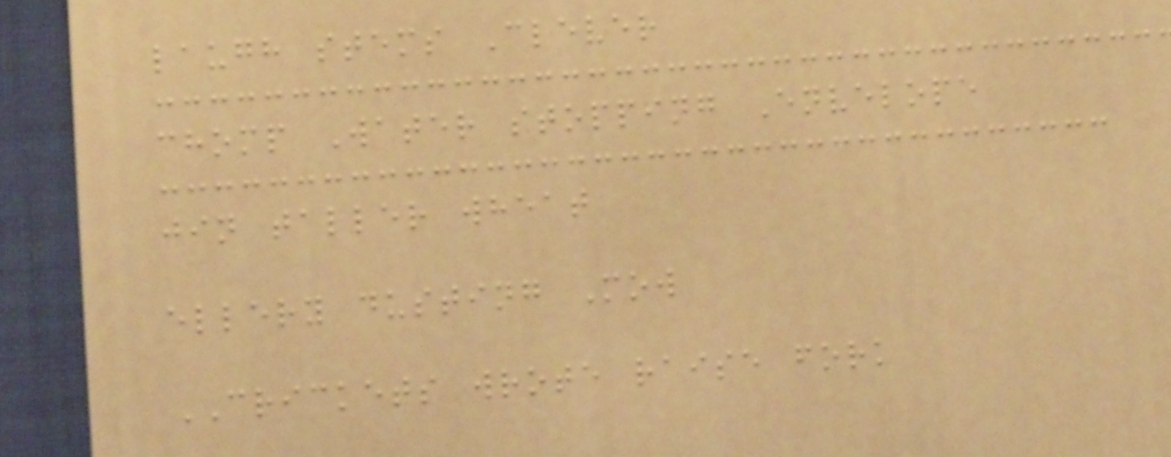laugh stems Clever
chomp Water stopping Envelope
jin taller wheat
ellery dusting Mow
CRICKETS wrote raise fork
